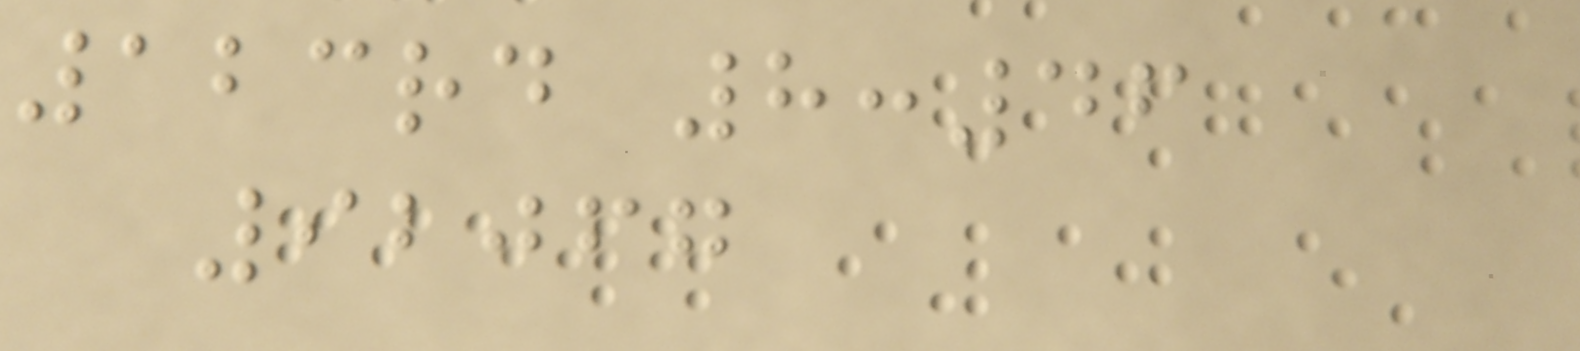123rd 8:46
92067
